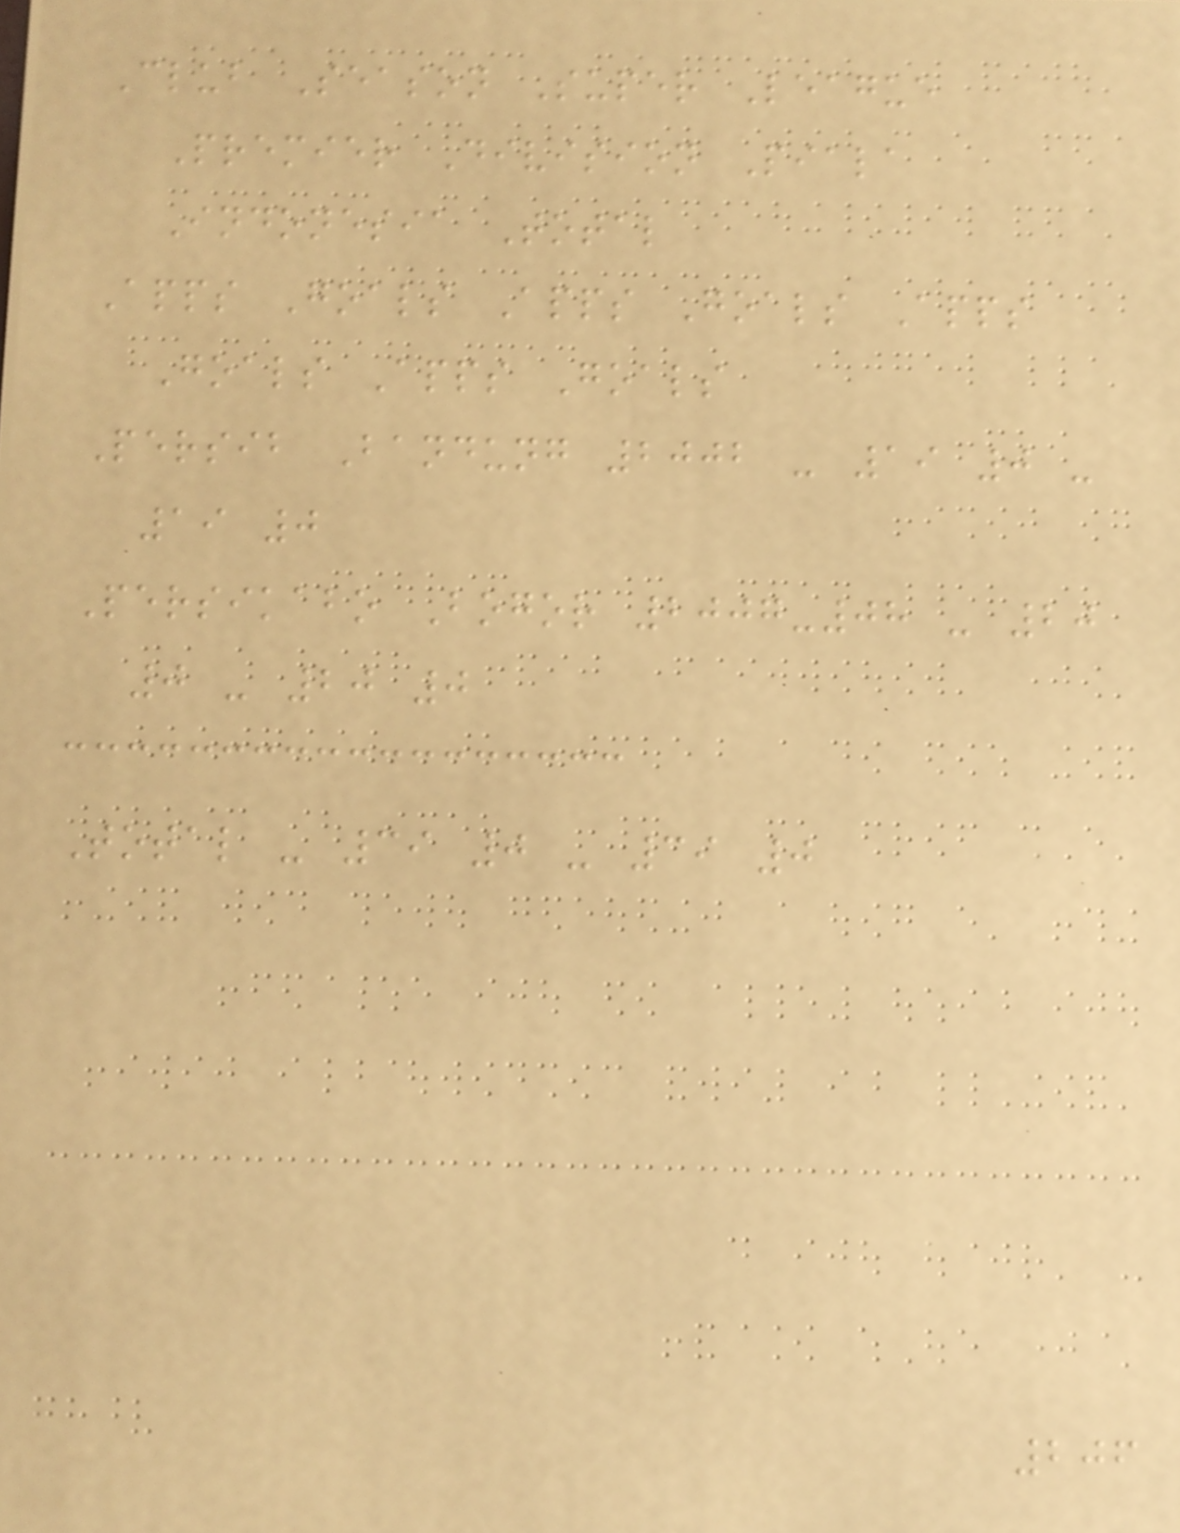Club Season Super League
Premier Division Piala
Indonesia Total
Apps Goals Apps Goals Apps
Goals Apps Goals
Persib Bandung 2002 - 19 0 -
19 0
Persikabo Bogor 2007-08 - 20
0 - 20 0
Total - 39 0 - 39 0
206
